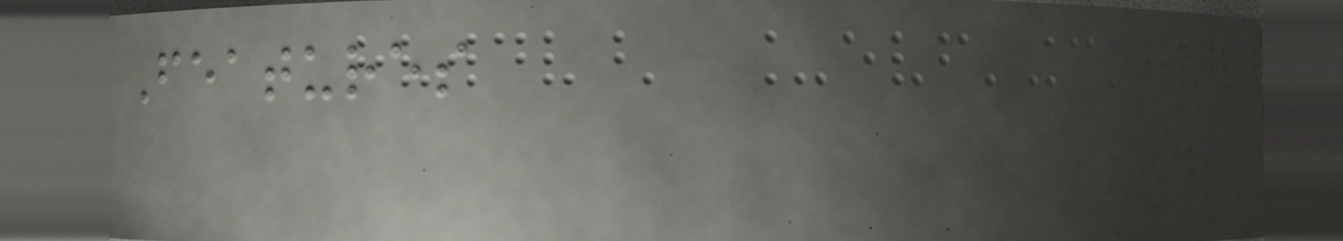Features
